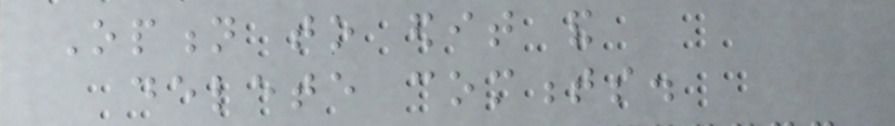Option to edit and
delete comments.
